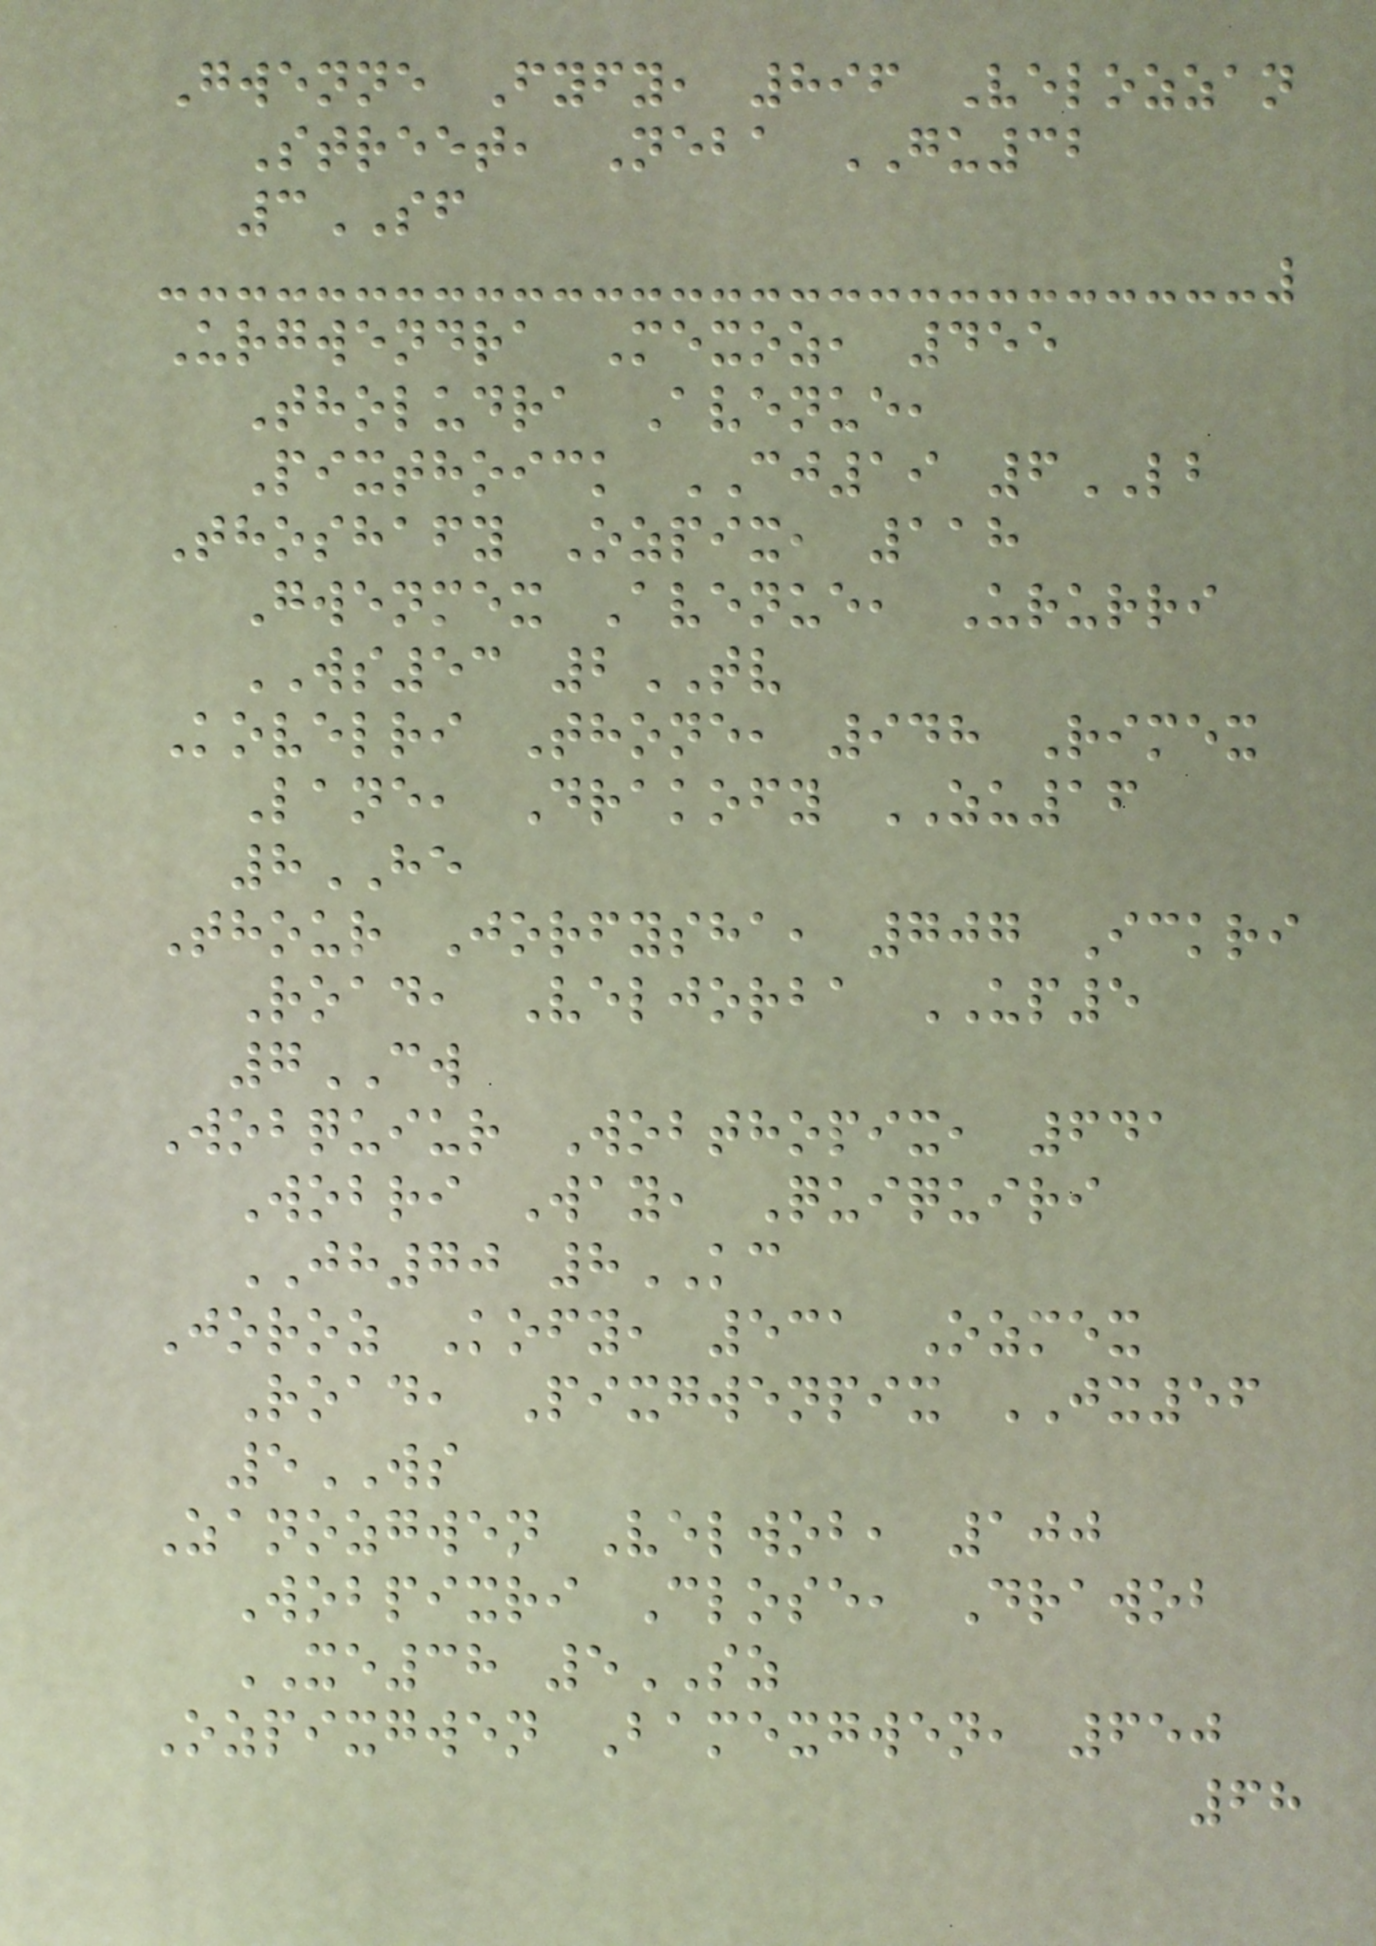Gwenne Fyfy, 896 Velozzan
Street, Neba GU32
3SF
Urgwendra Mexoz, 455
Tholudra Avenue,
Pixthoick CJ19 6LB
Thoshafy Ozpix, 118
Gwenmex Avenue, Ururri
WS53 2TV
Kovelri Thone, 948 Rimex
Lane, Drakofy ZU16
8HE
Thour Jorfysha, 707 Ickri
Road, Veljorba UP5
7CW
Wobquiur Wobthopix, 641
Wobri Way, Quiquiri
JH70 8KC
Joroz Kofy, 531 Ozmex
Road, Pixgwenpix JX56
5WS
Zanozgwen Velwob, 100
Wobpixri Close, Drawob
XE38 5SZ
Ozpixgwen Bamexgwen, 650
68
